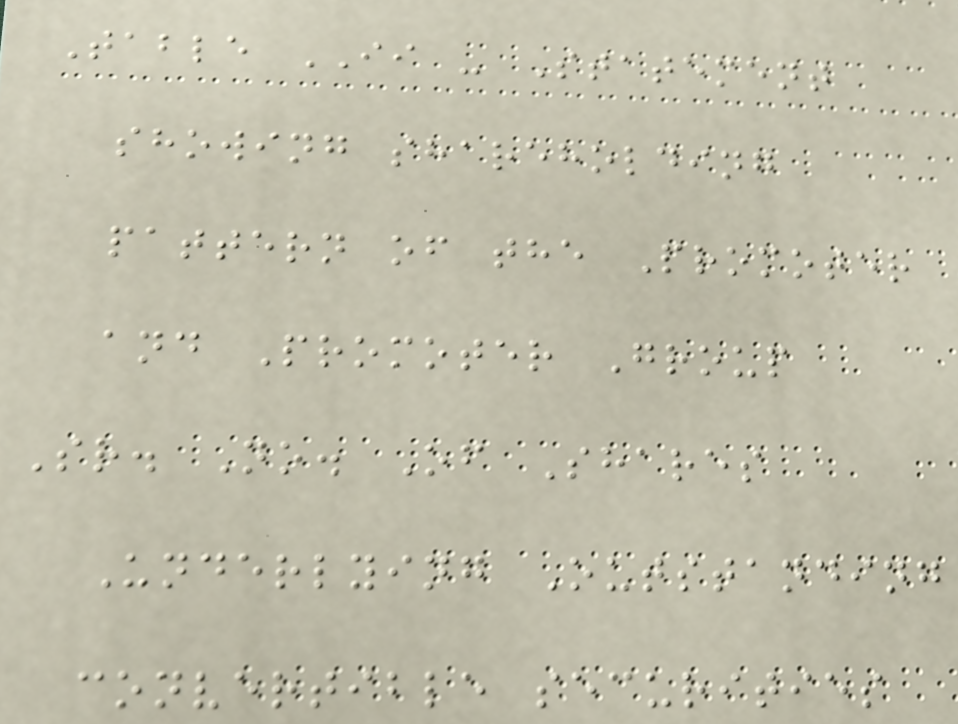Table II - Statement
showing shareholding
pattern of the Promoter
and Promoter Group
Sr. No. Of Shares
Underlying Outstanding
convertible securities
